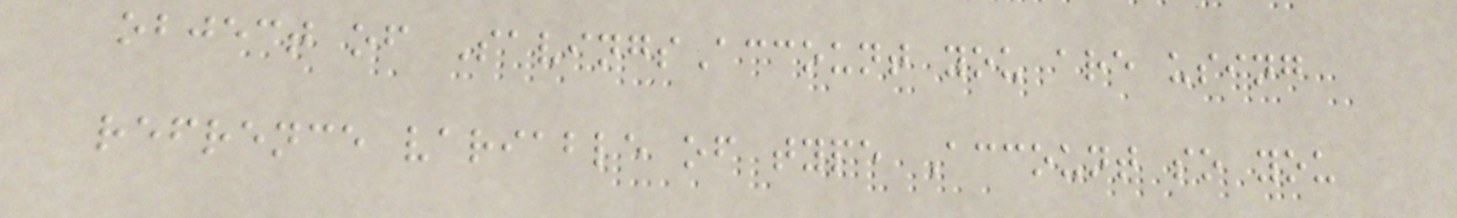object of SavingsAccount you are using
refrence variable of type Account so you
